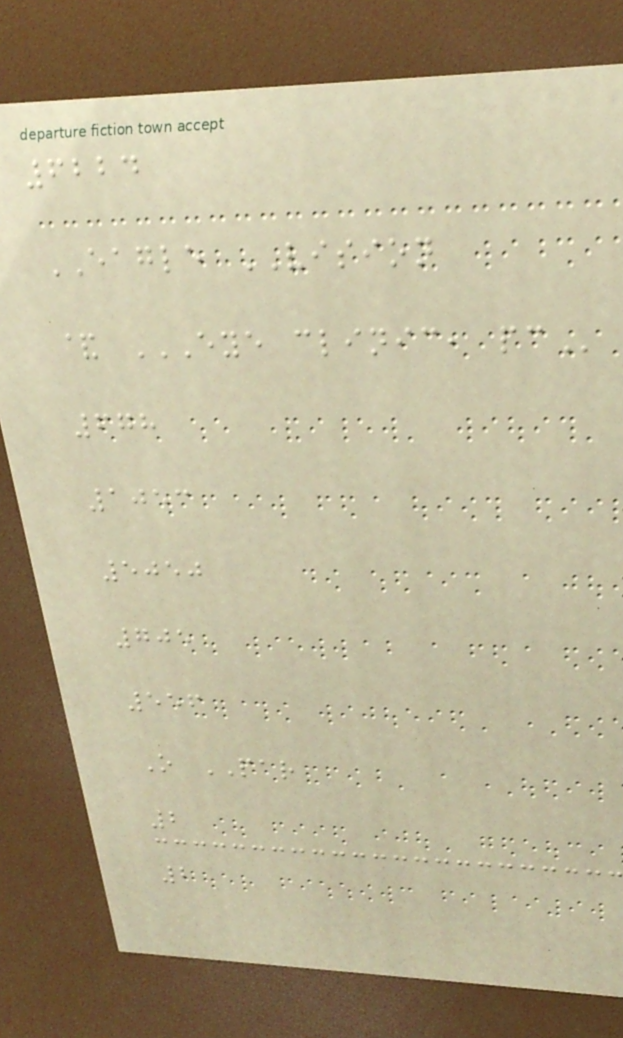6224
EAGLE VISION
& EYE CLINIC, PC
678
1053
5050
705
556
O PAR
2
2
